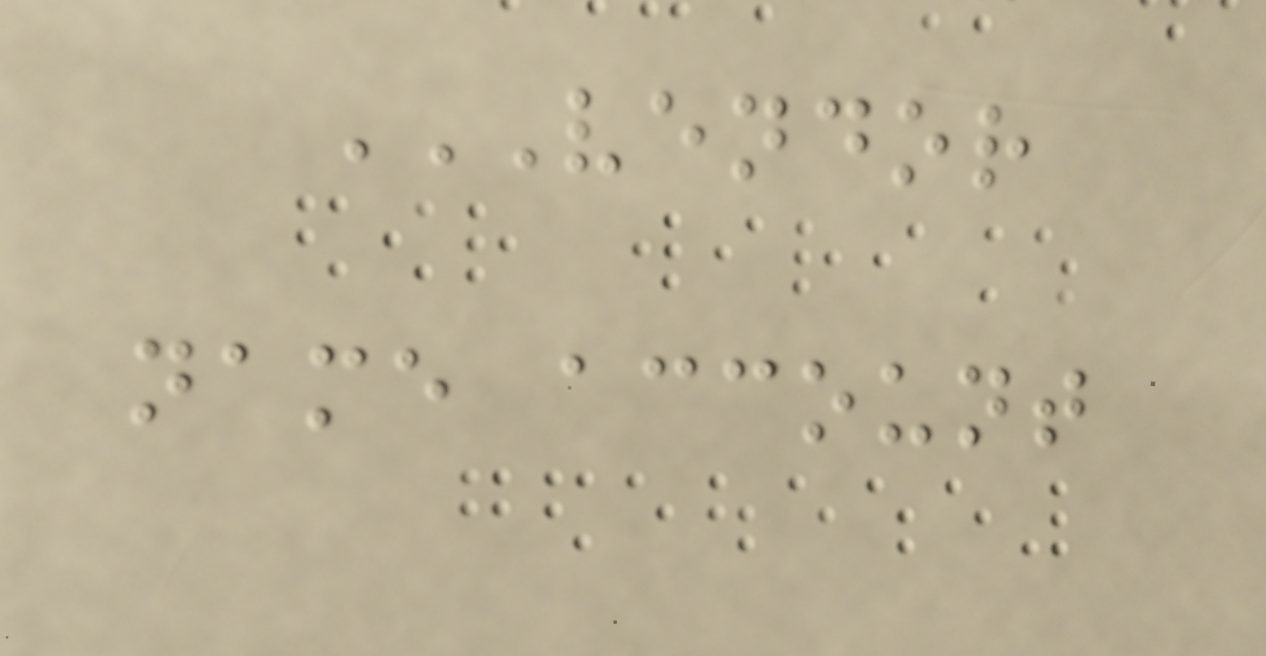VENDOR
NAME ACCOUNT
